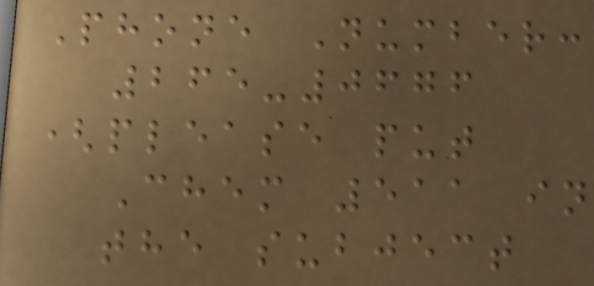Phone Number:
265-0676
(please put
Chem 511 in
the subject
